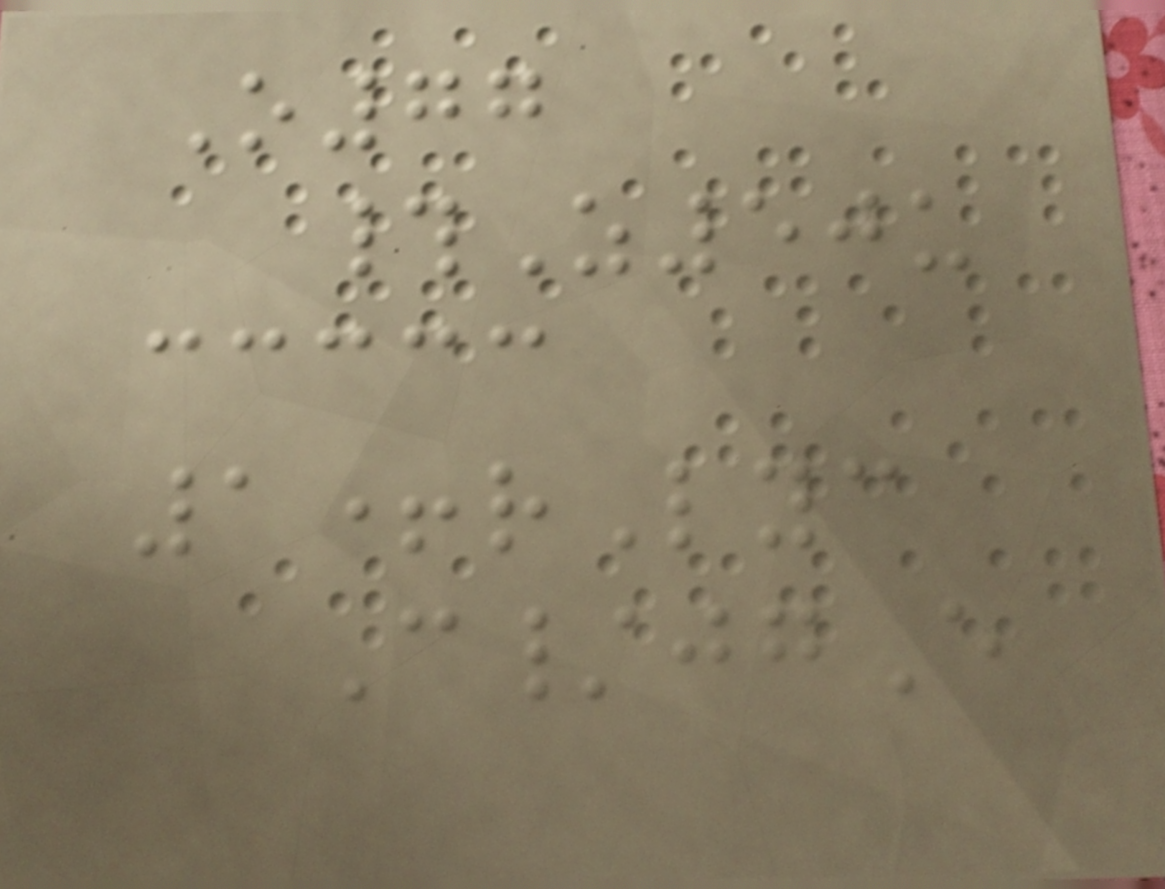O77
#Z50u
1+rLyc
C/jgE
